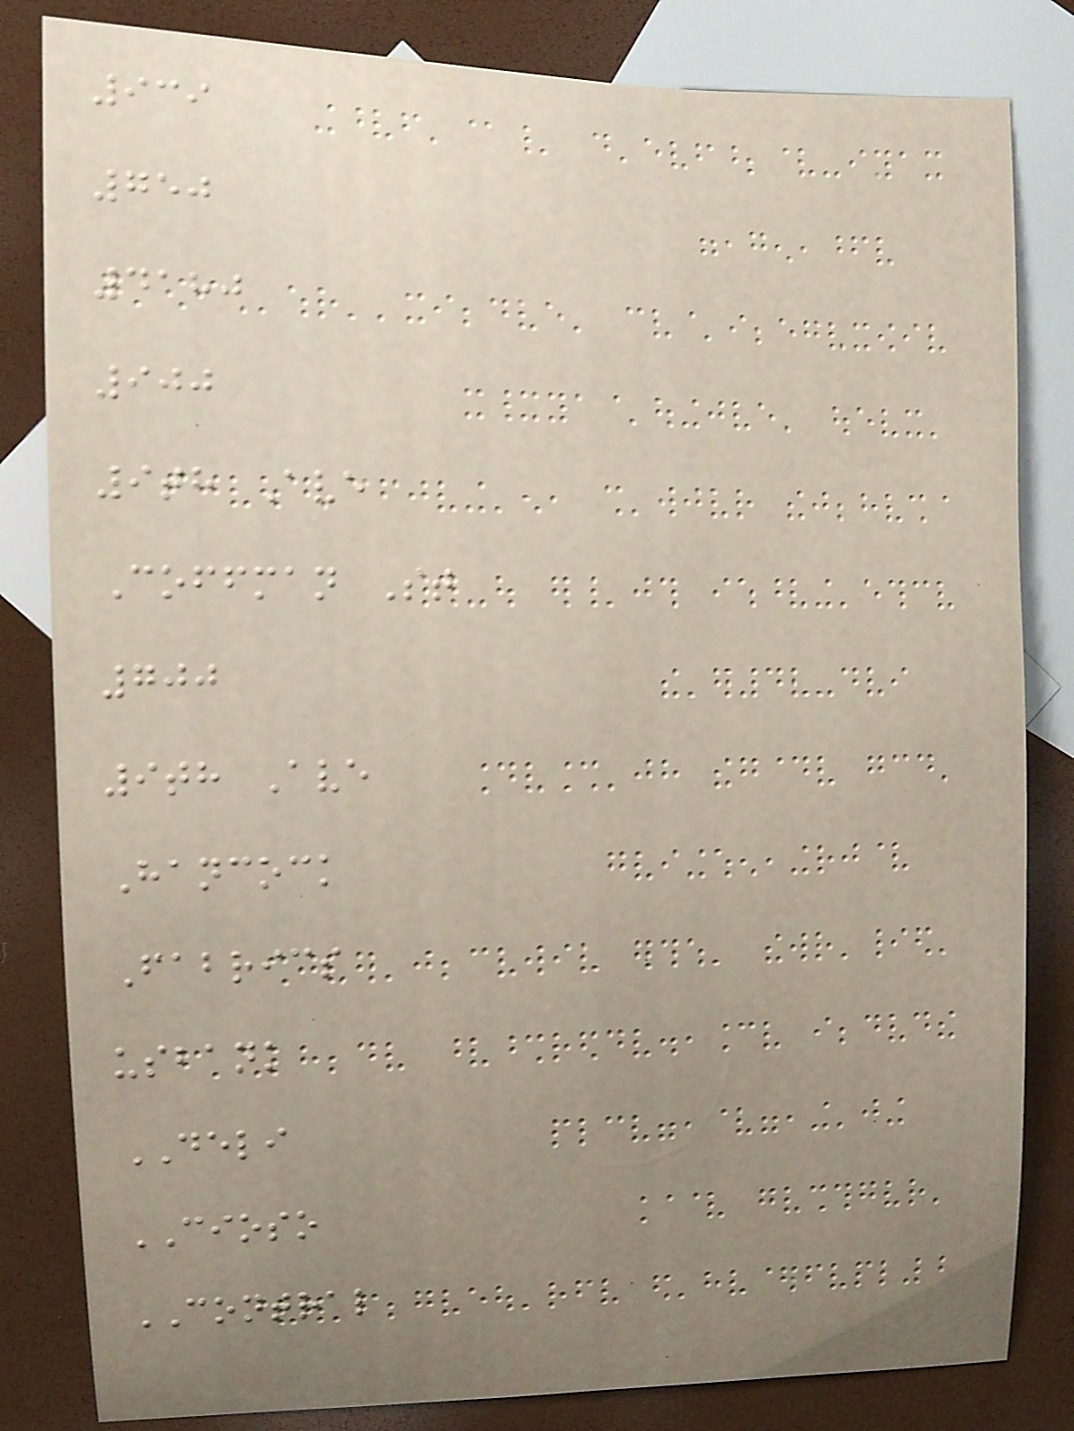939
750
4180
900
9th Ave
Coffman St
700
9th Ave
Hancock
Fabrics
usbank
DELI
CIOSO
CONTRAL
